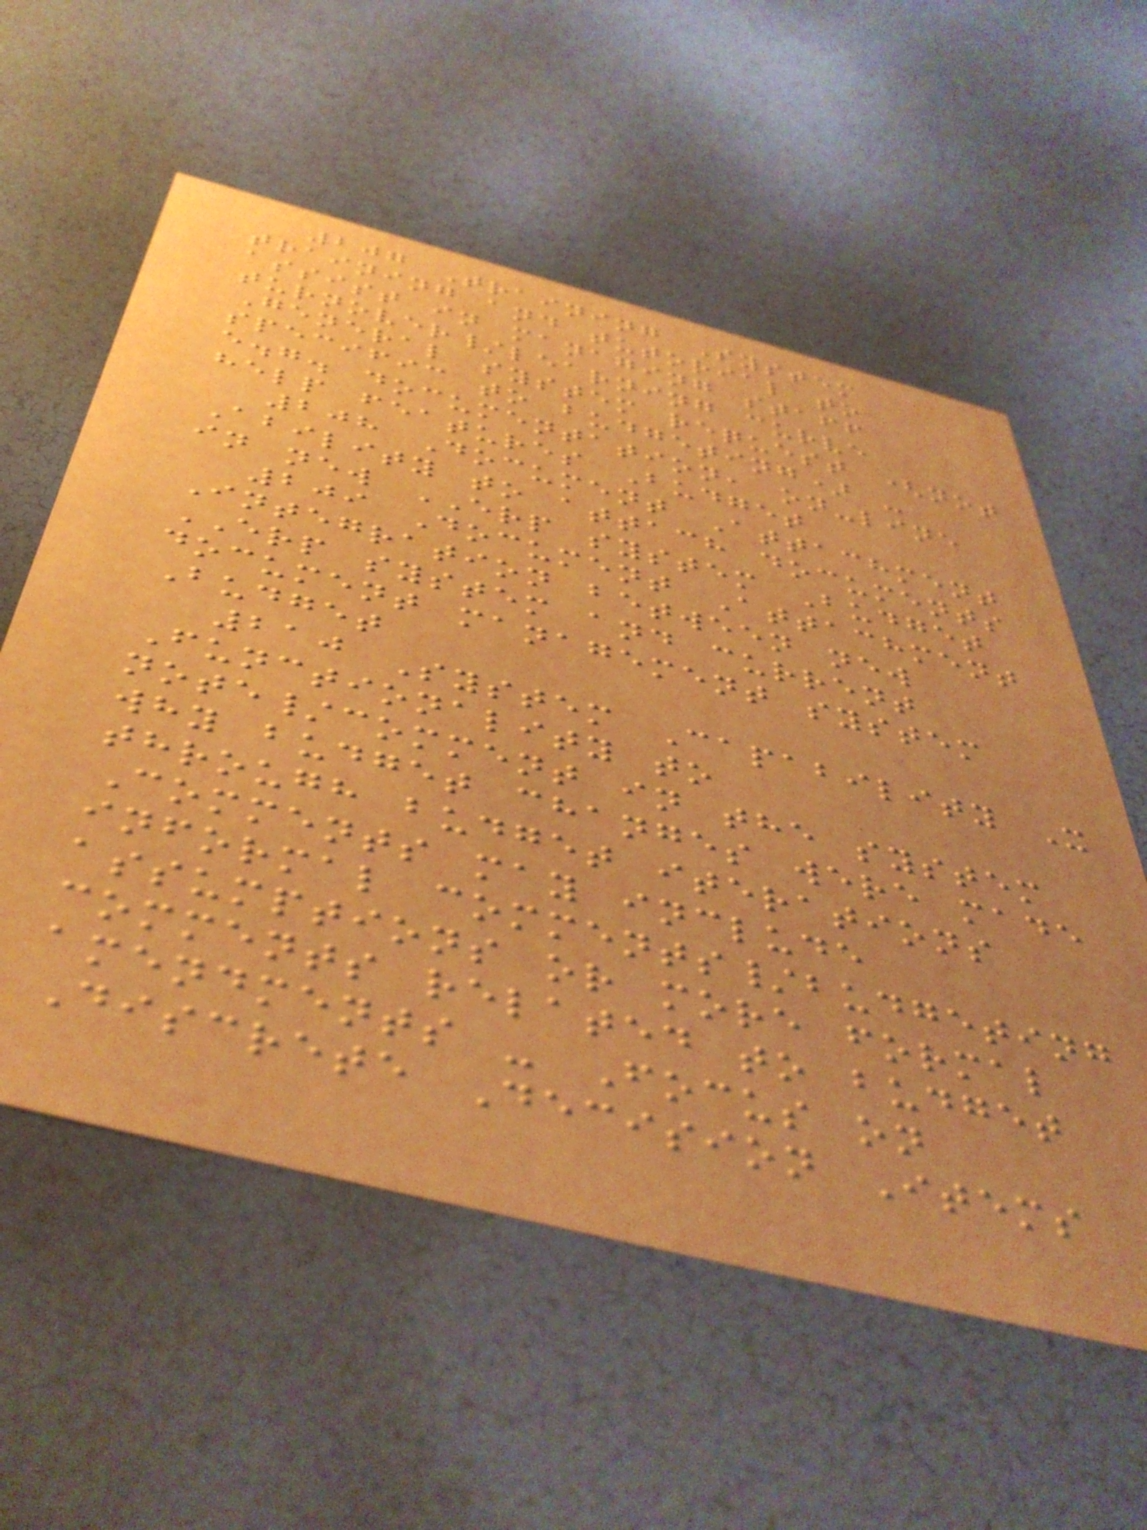207 Training System
training and tutorial to
assist in managing staff
turnover/learning curve
General system request (not
specific to budgeting) -
e.g. documentation, on-line
help features Budget
208 Document Attachment
Ability to attach documents
in new ERP system Budget
209 Document Attachment
Integration between new
ERP system and current
document management system
Budget
210 System Capability X
Functionality to
note/comment in the system
why budget changes were made
through budget iterations
Comments may include
informal comments/budgeting
assumptions or more formal
comments related to budget
amendments - Focus on
Discrete Decision Items
